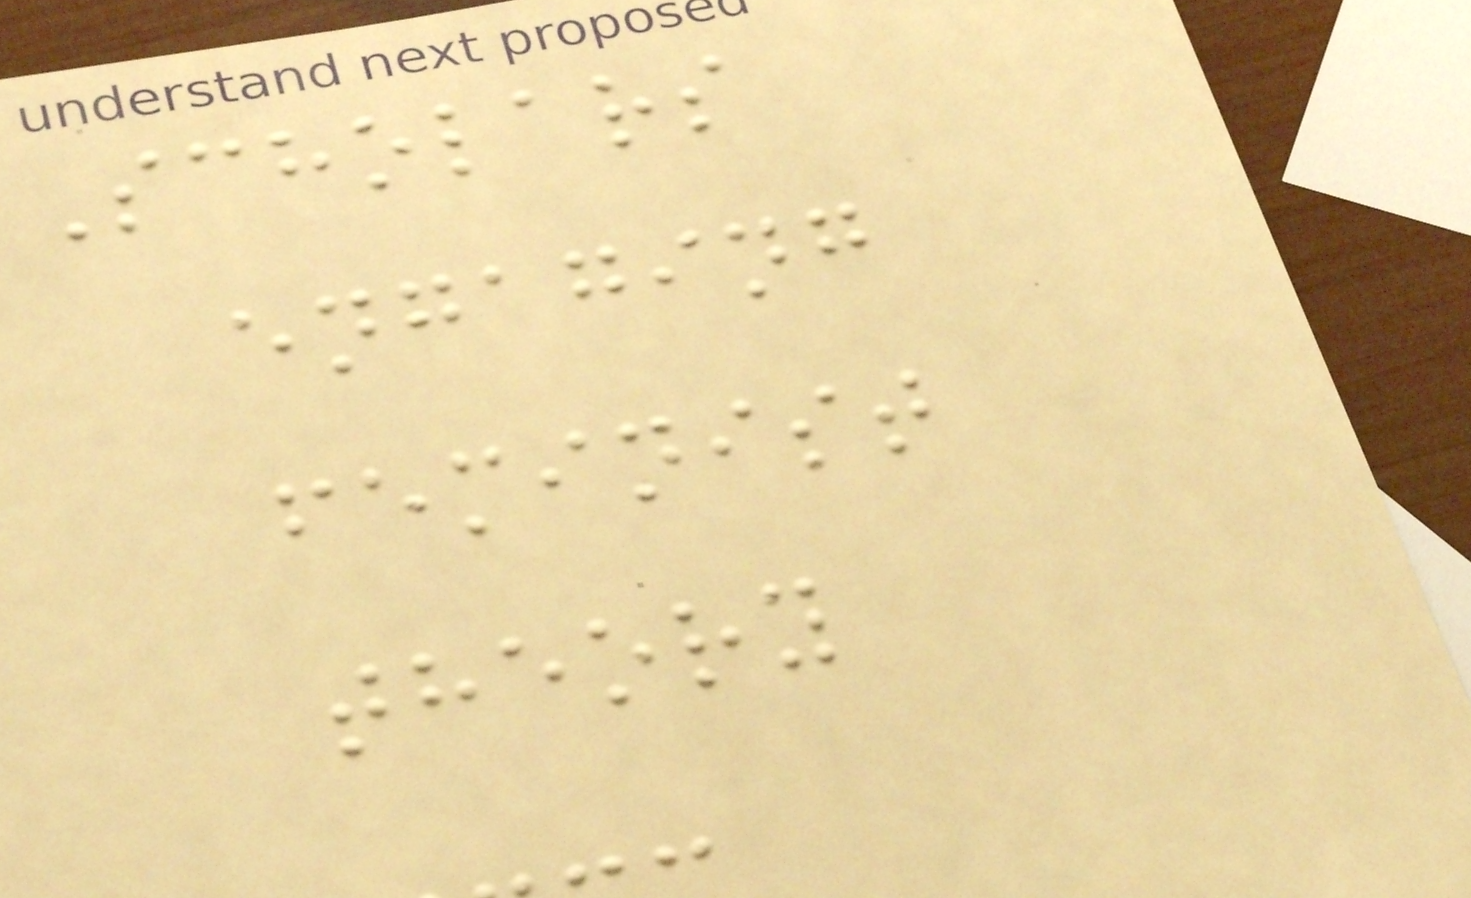Scholars
engaging
feminist
theory
